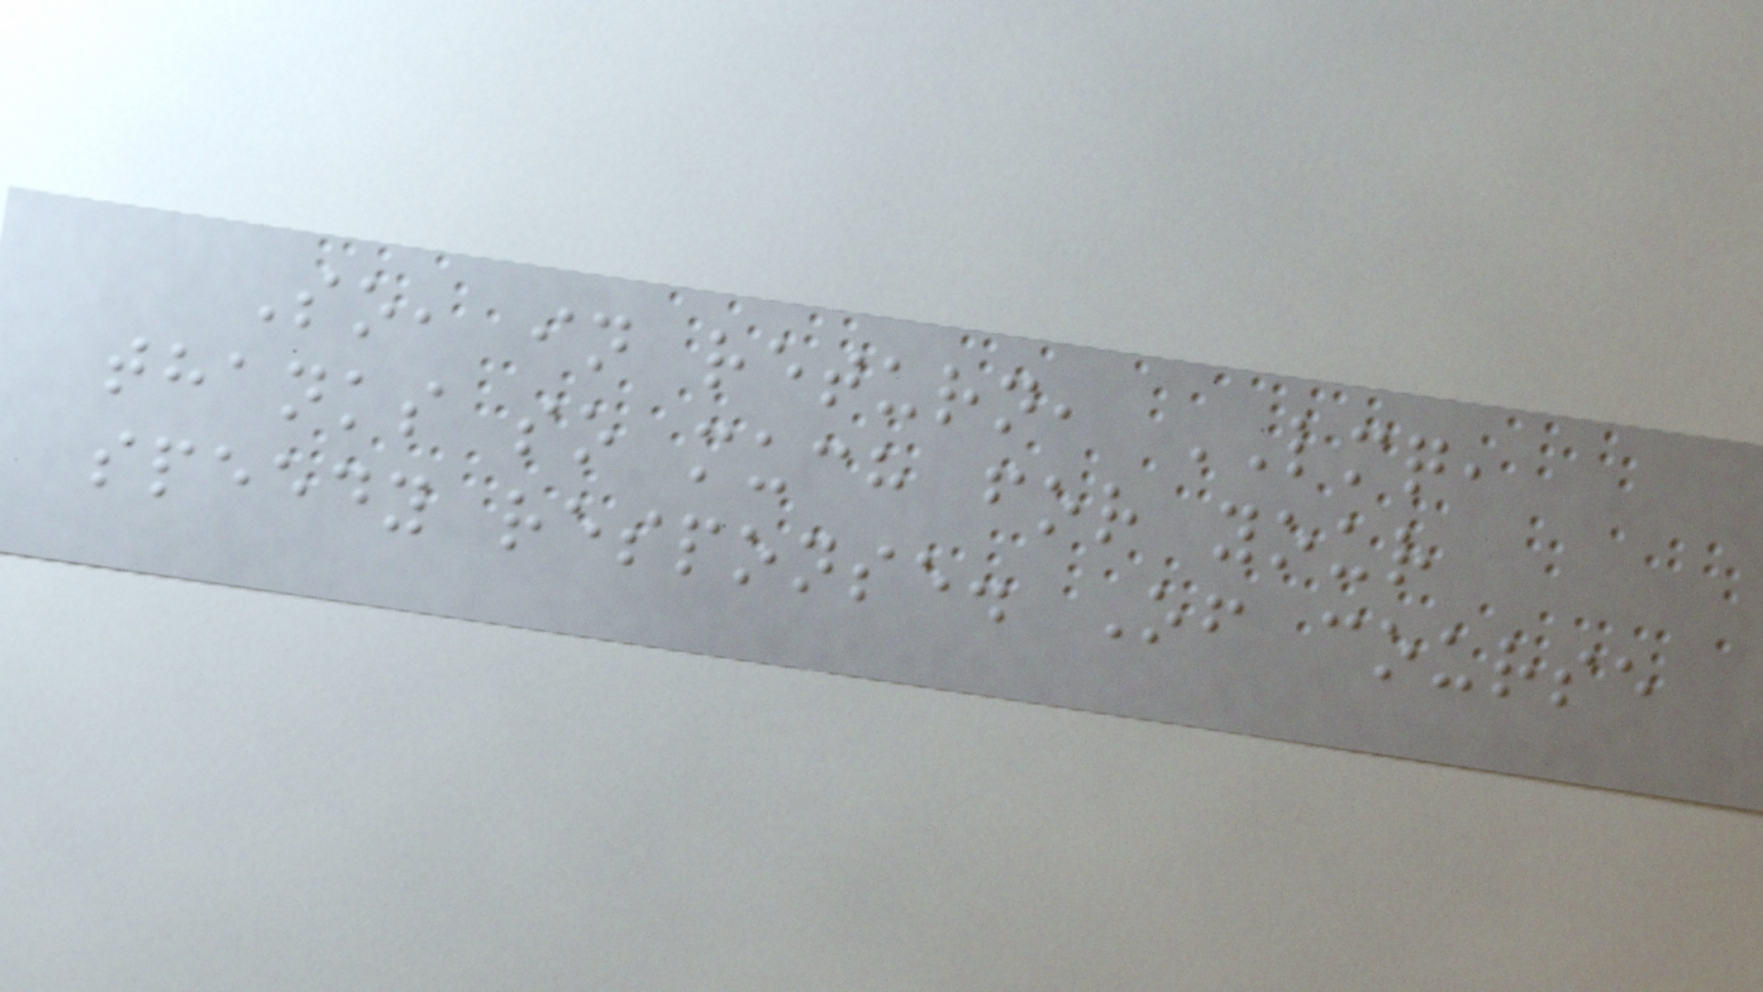So, in return, LMQ,
thanks so much for your
speedy response. Of course
